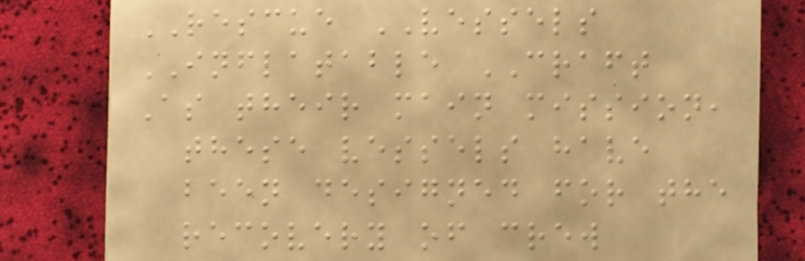RESCUE VESSELS
INFLATABLE CRAFT
As their main mission,
these vessels have
been designed for the
recovery of crew
